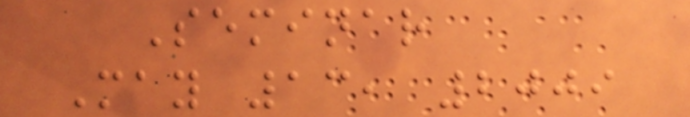Seminar
May 13, 2009
